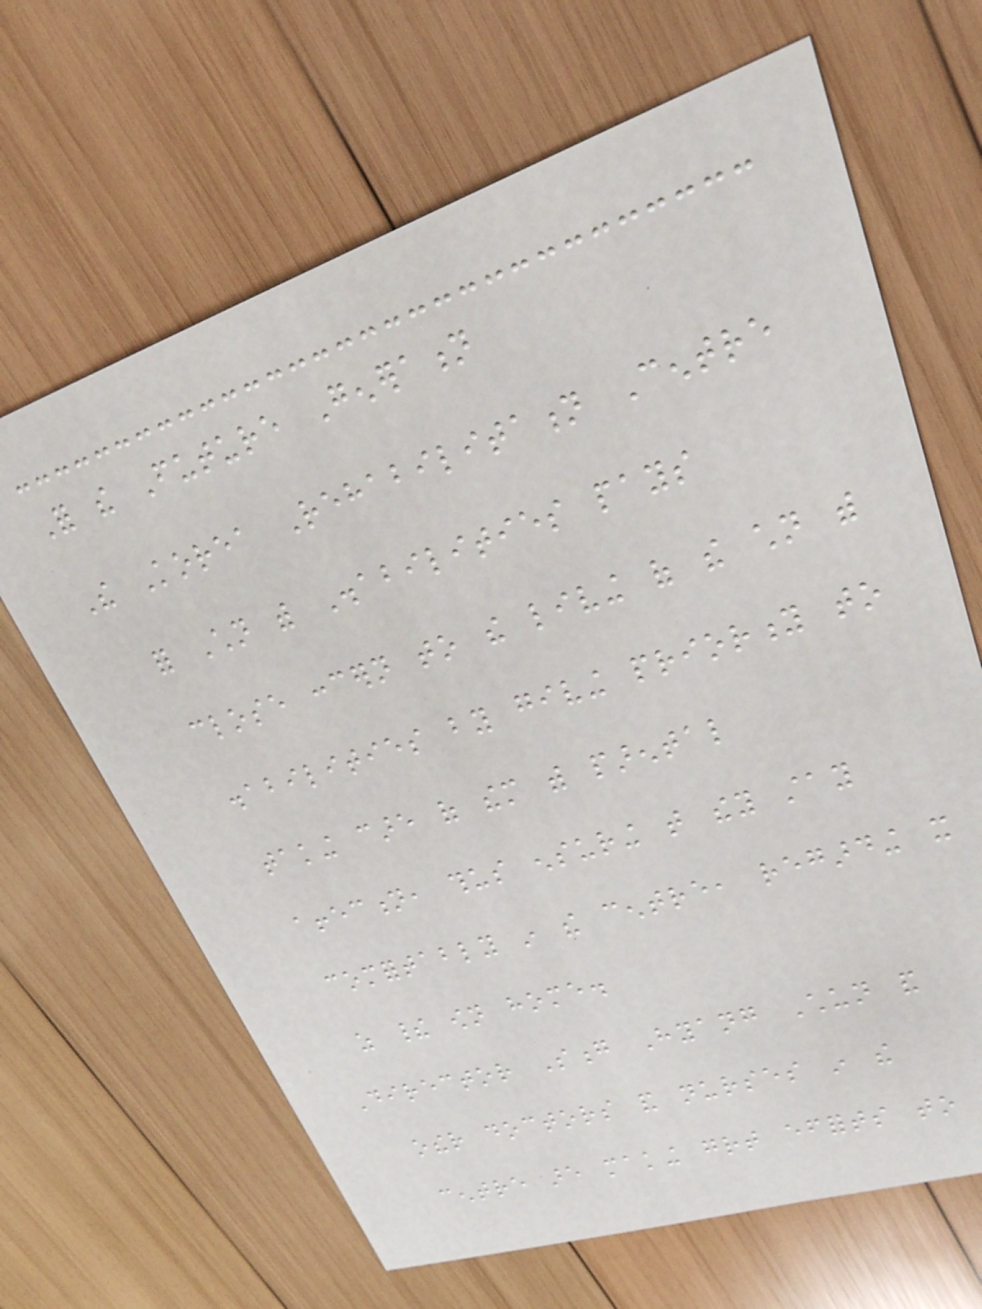For the Future Generation
The Korea Rehabilitation Centre
for Children with Disabilities pays
close concern to the living of the children with
disabilities by giving priority to
taking care of them with parental
affection, thus ensuring that they stay
comfortably in the centre, regarding it
as their own home.
Director Song Hyang Chun and
other doctors and nurses in the
centre are making great efforts to
